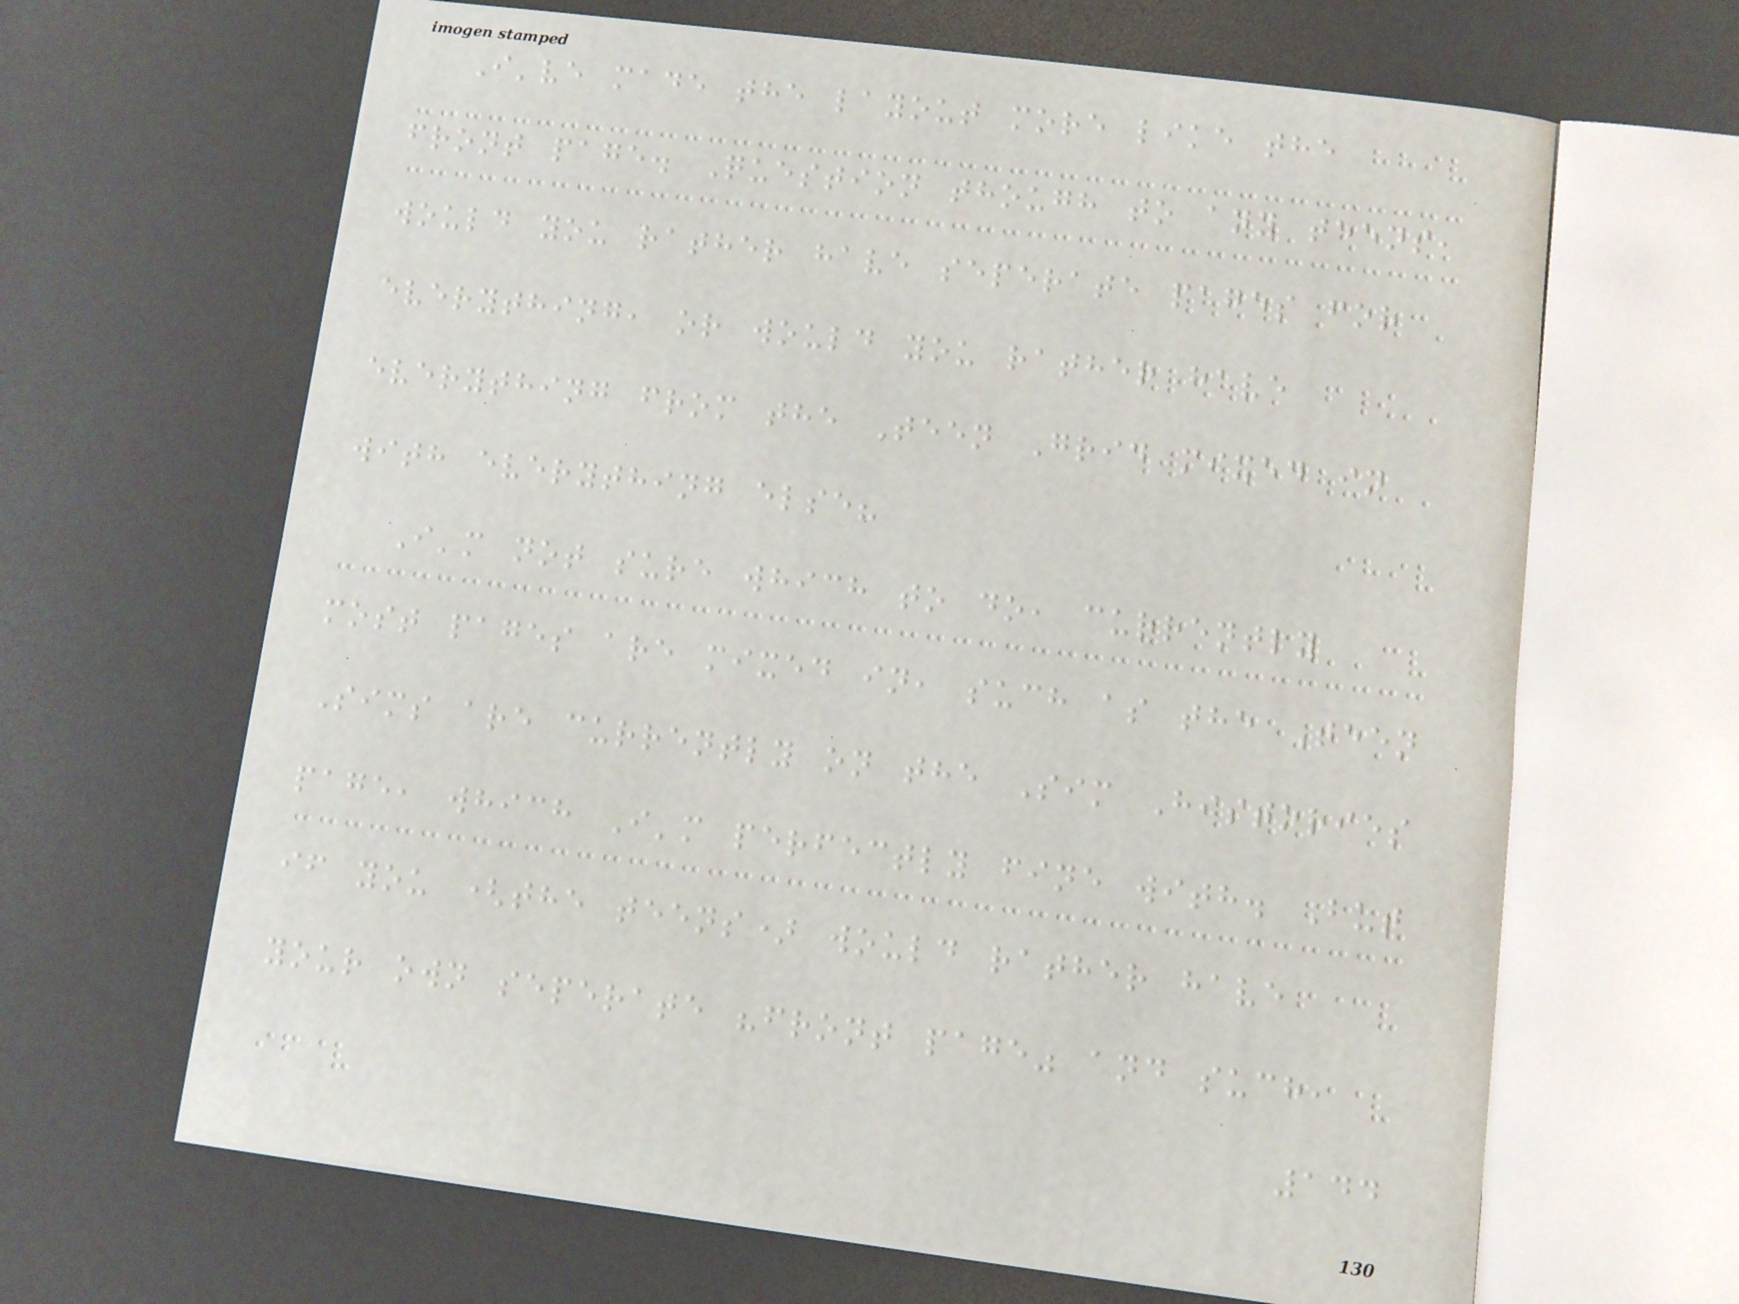I've made the layout more like the
front page. Question though to any teens,
would you rather have seperate pages for
everything, or would you rather have
everything from the Teen Grid mixed in
with everything else?
I'm not sure which to do, currently
most pages are mixed in, such as the Teen
Sims are currently on the Sim Histories
page, which I'm perfectly fine with. But
if you (the teens) would rather have
your own seperate "front page" and such,
144
